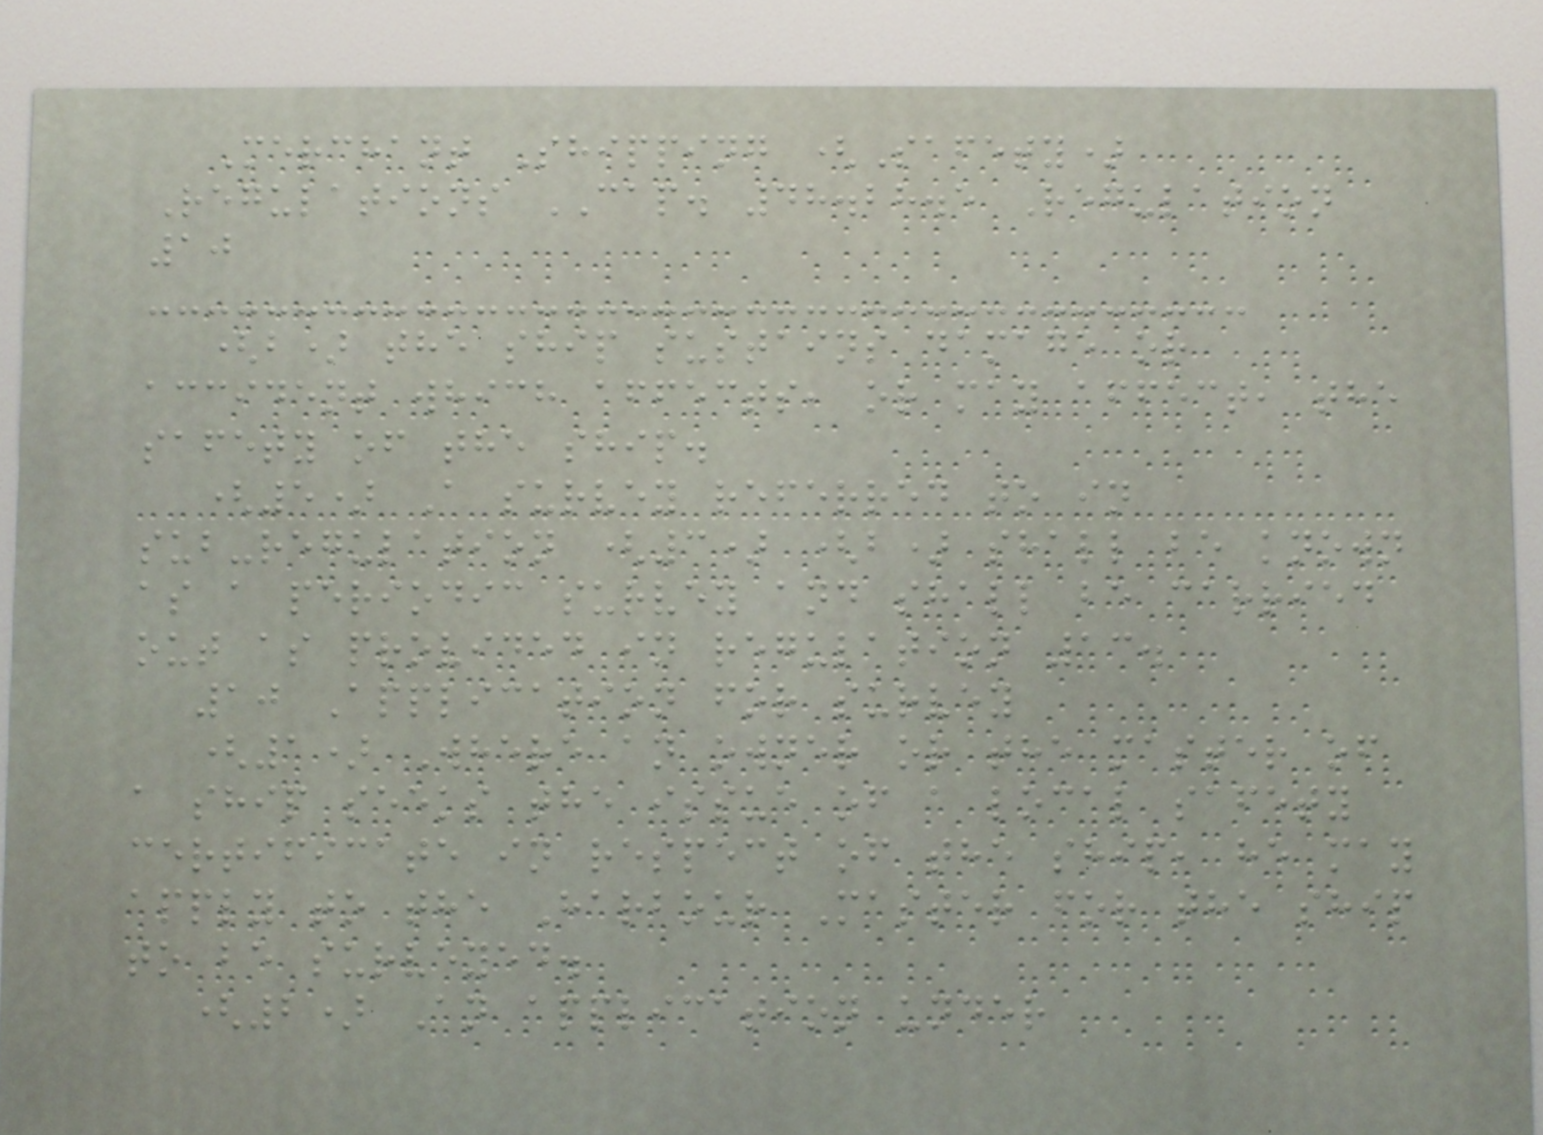Merchant Shipping (Safety)
Regulations CAP. 48.28.5 Regulation
10
(b) the ship sustains damage or
accident which affects, or may affect, the
safety of the ship.
(5) A survey referred to in
sub-regulation (3) (b) shall be known
as a periodic survey and shall be carried
out as provided in regulation 13.
10 Application for survey
(1) Where an owner or the master of
a ship seeks the issue of a local safety
certificate in respect of the ship, he may
apply to the Harbour Master for the ship
to be surveyed.
(2) An application under
